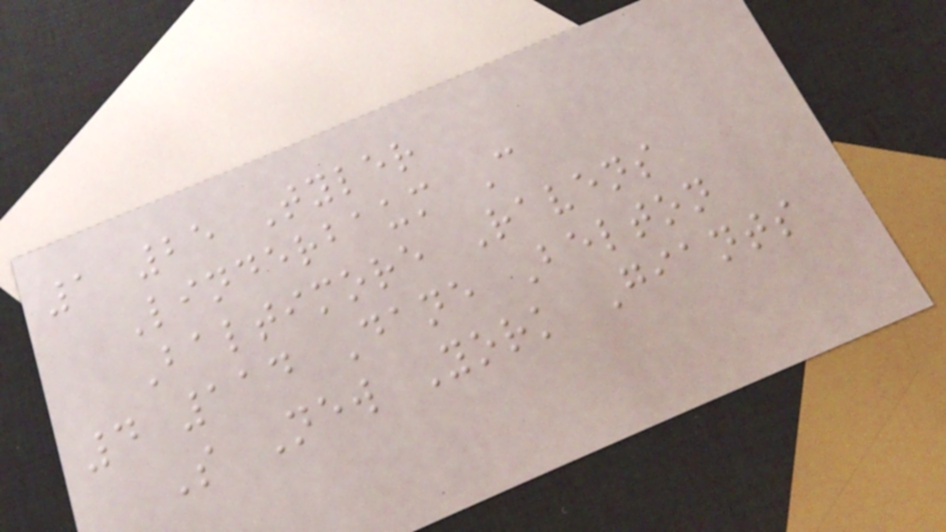1 25 Tyler
Linderbaum C
Baltimore Ravens
4 114 Dane Belton
S New York Giants
